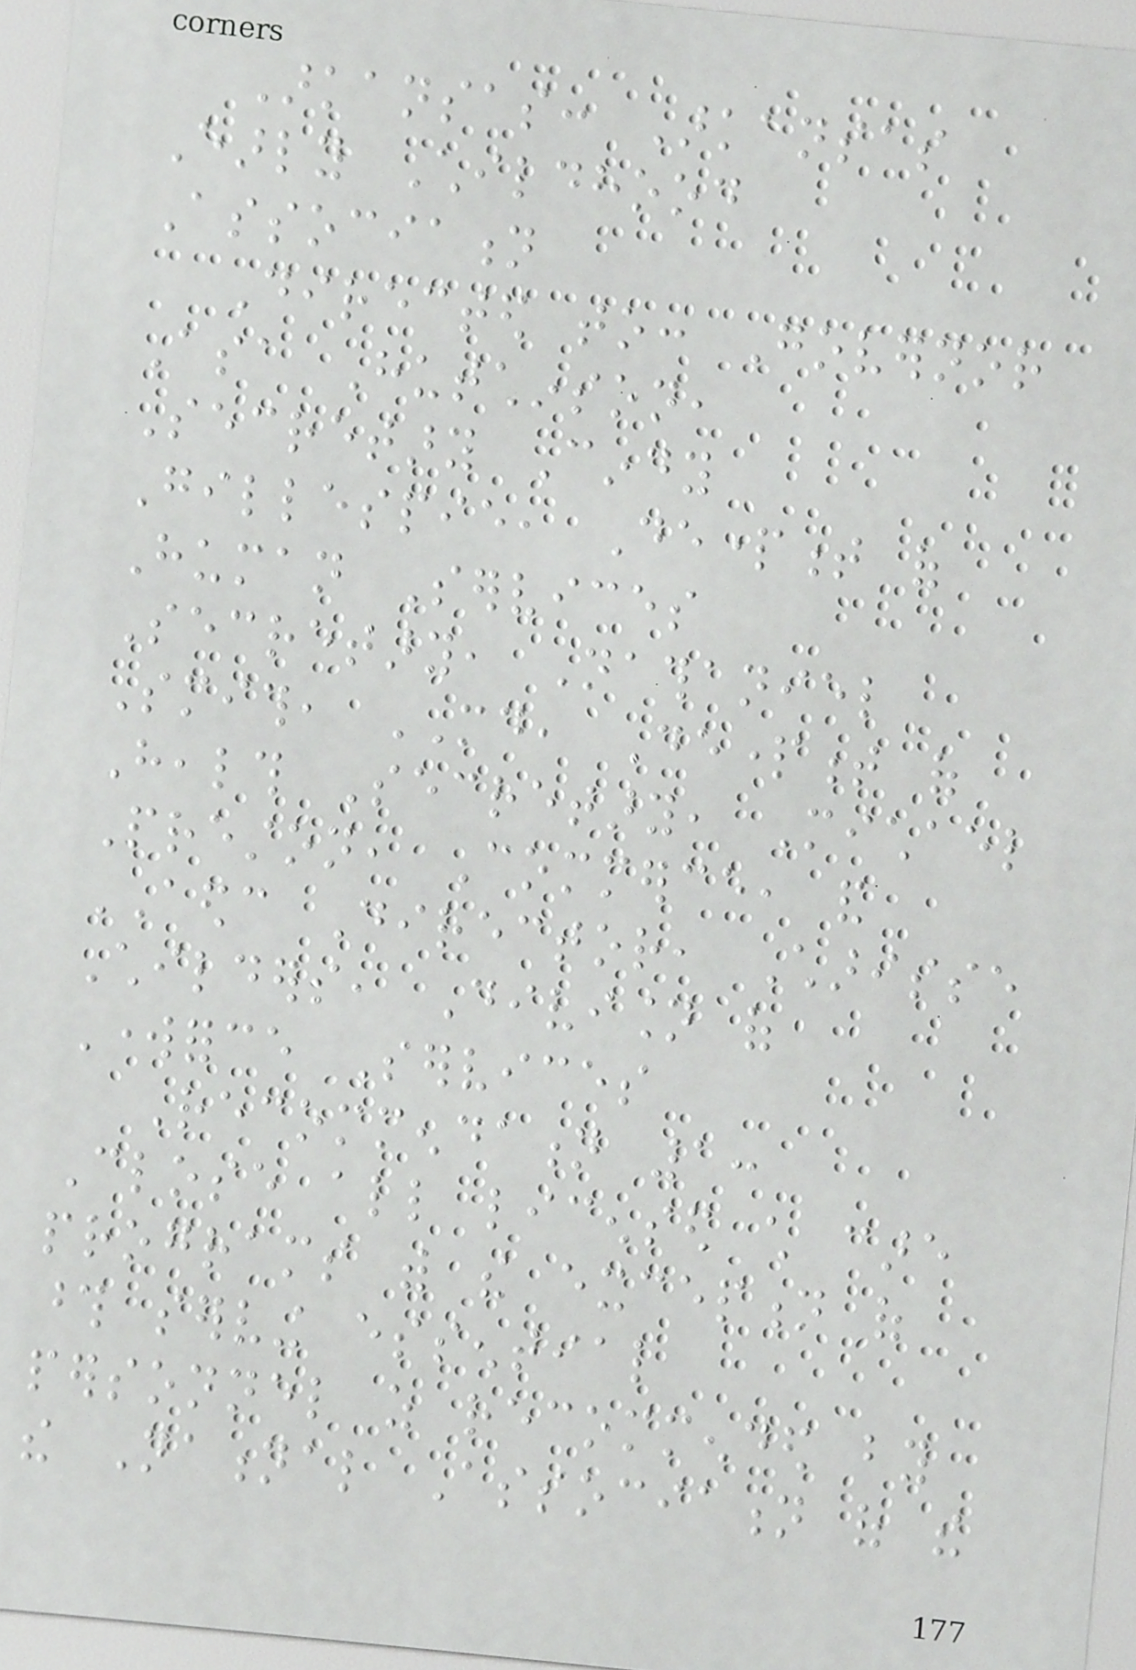Arkansas: Arkansas
Early Childhood
Association
Directed to: Governor
Asa Hutchinson,
Secretary Cindy
Gillespie, Department of
Human Services
Secretary, Nathaniel
Smith, MD, Department of
Health Secretary, Michael
Preston, Commerce, and
AEDC Director, Charisse
Childers, Division of
Workforce Services
Recommendation 1:
Close all licensed child care
programs with the exception of
those serving essential
personnel as recommended by
the National Association of the
